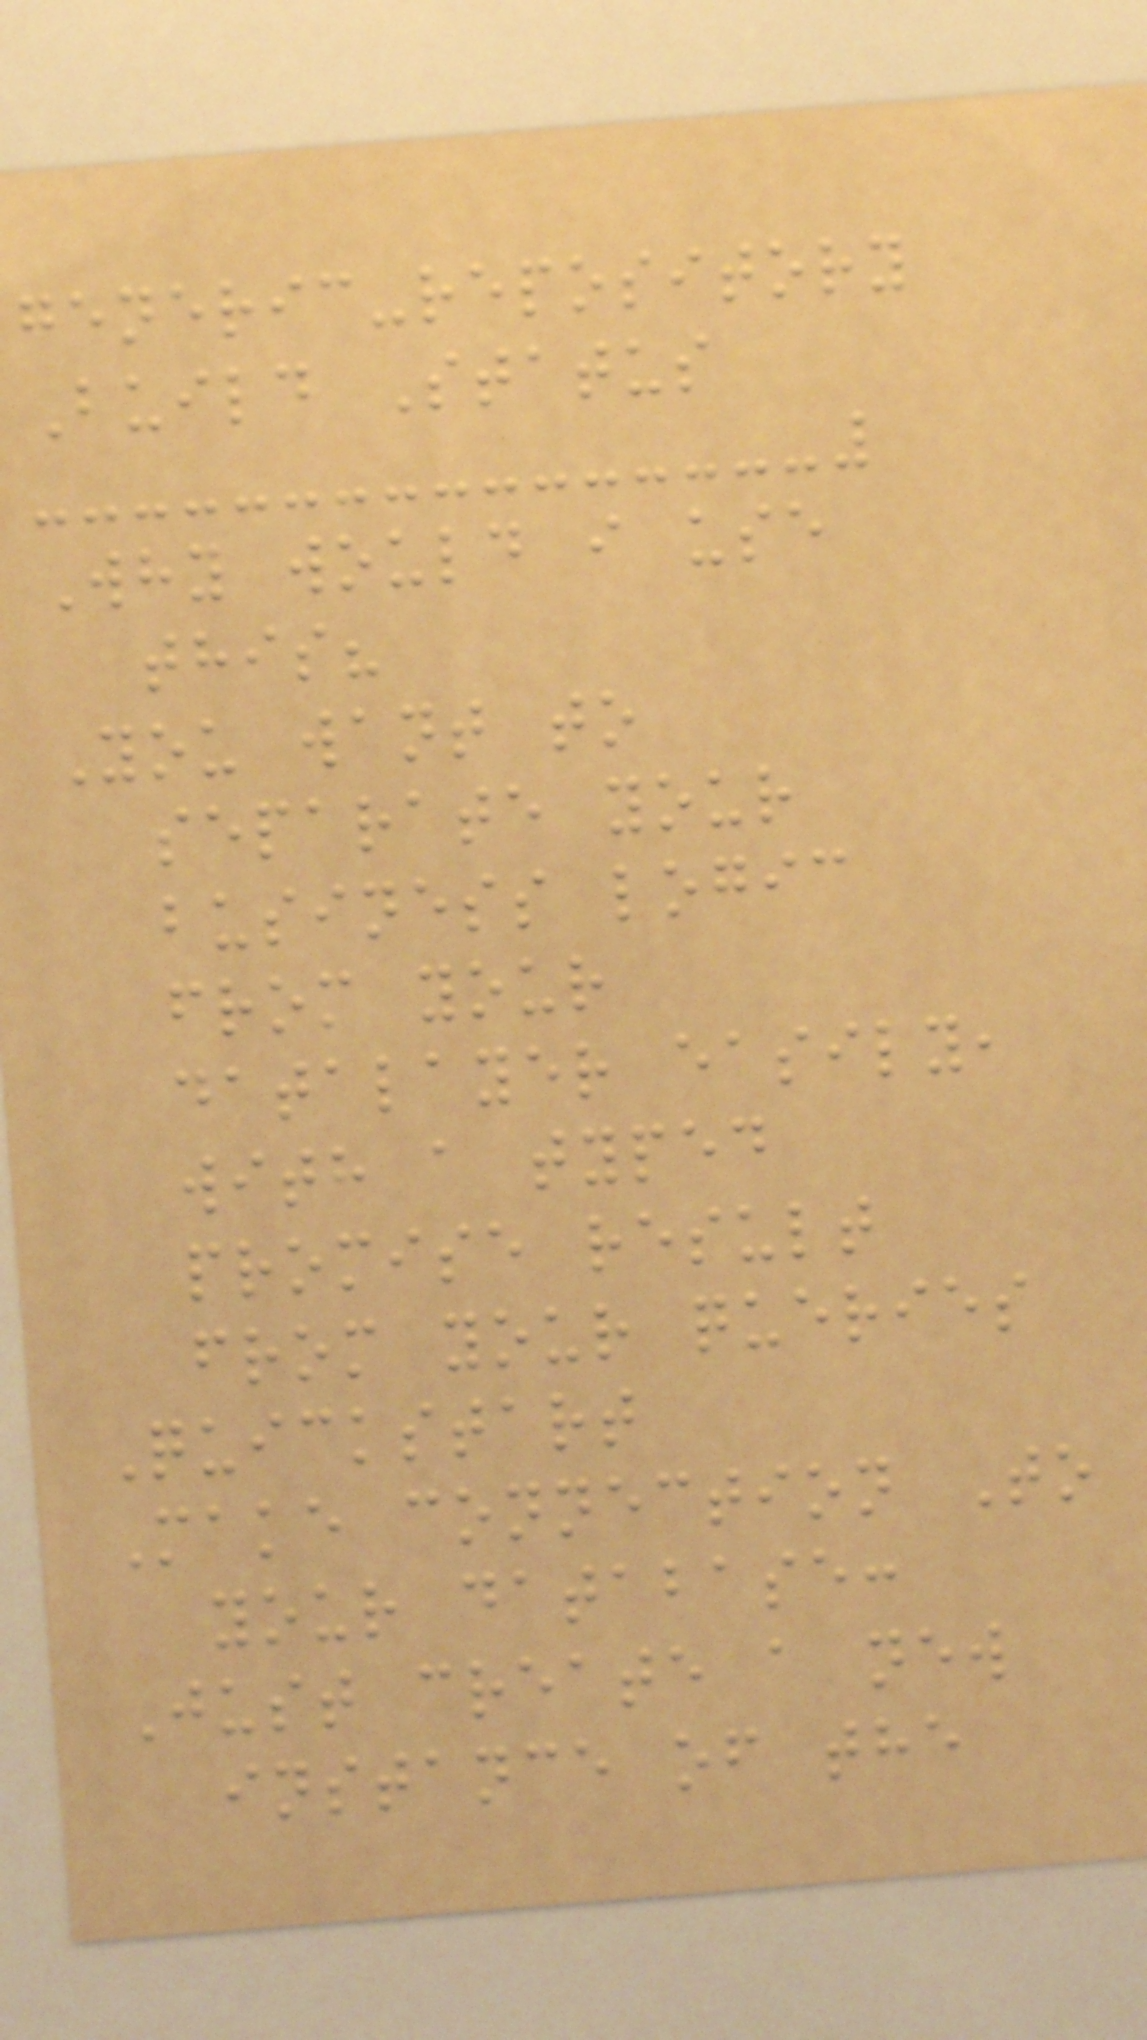generic-repository
Build Status
Why would i use
this?
You want to
separate your
business logic
from your
datalayer easily,
with a typed
promise result
from your queries
Quickstart
Make connection To
your database:
Just create a new
instance of the
